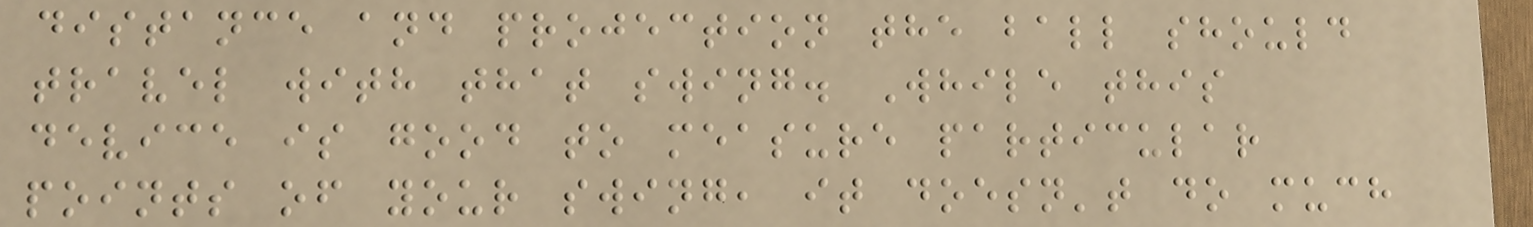distance and projection the ball should
travel with that swing. While this
device is good to measure particular
points of your swing, it doesn't do much
